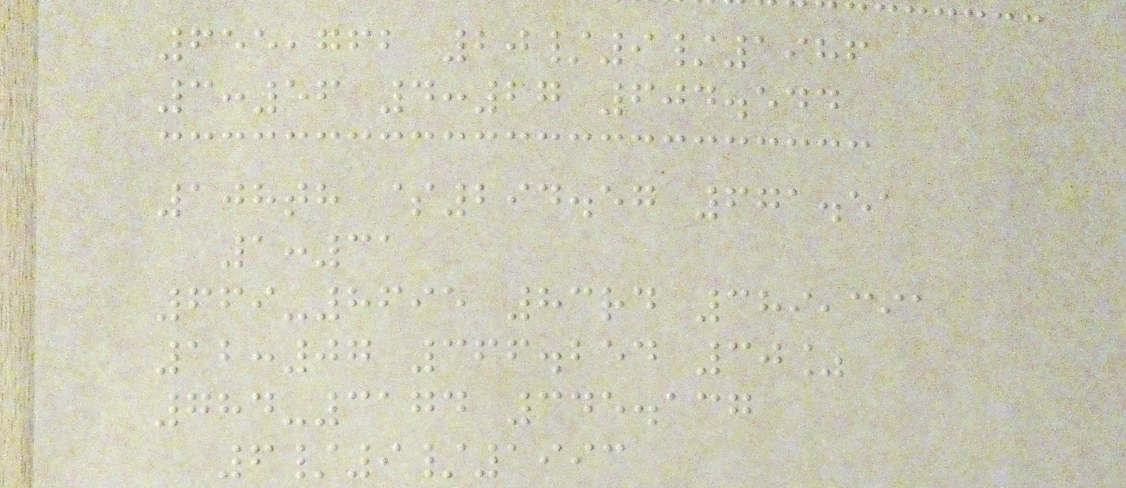655,762 20/9/1986
3:56 4:27 604.544
108th $294.57 671.51
1:31
669-8695 83rd 389,391
12:07 366.254 30%
784-3174 345.137
6/9/1993
